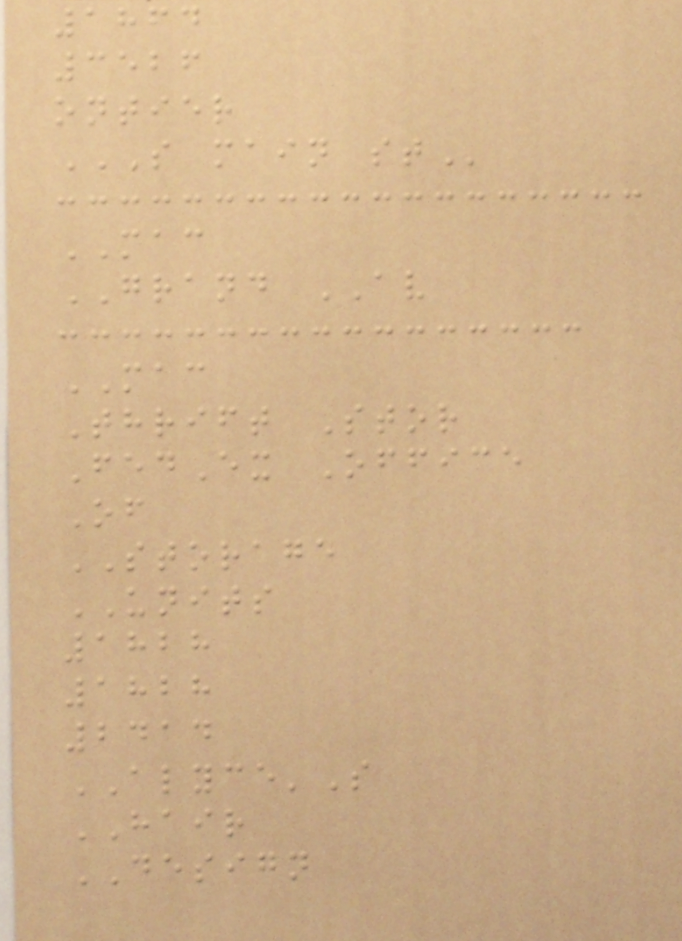1864
3526
ontier
S MAIN ST
MAC
GRAND AV
MAC
Thrift Stor
FedEx Office
Of
STORAGE
UNITS
1828
1828
2414
ALYCE'S
HAIR
DESIGN
